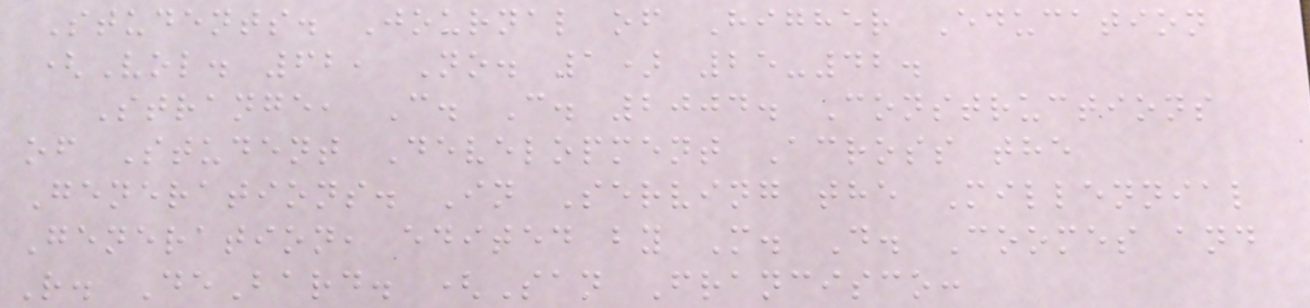Students. Journal of Higher Education
(Vol. 62, No. 1) 25-42.
Strange, C. C. 2004. Constructions
of Student Development Across the
Generations. In Serving the Millennial
Generation, edited by M. D. Coomes and
R. DeBard. (San Francisco:
